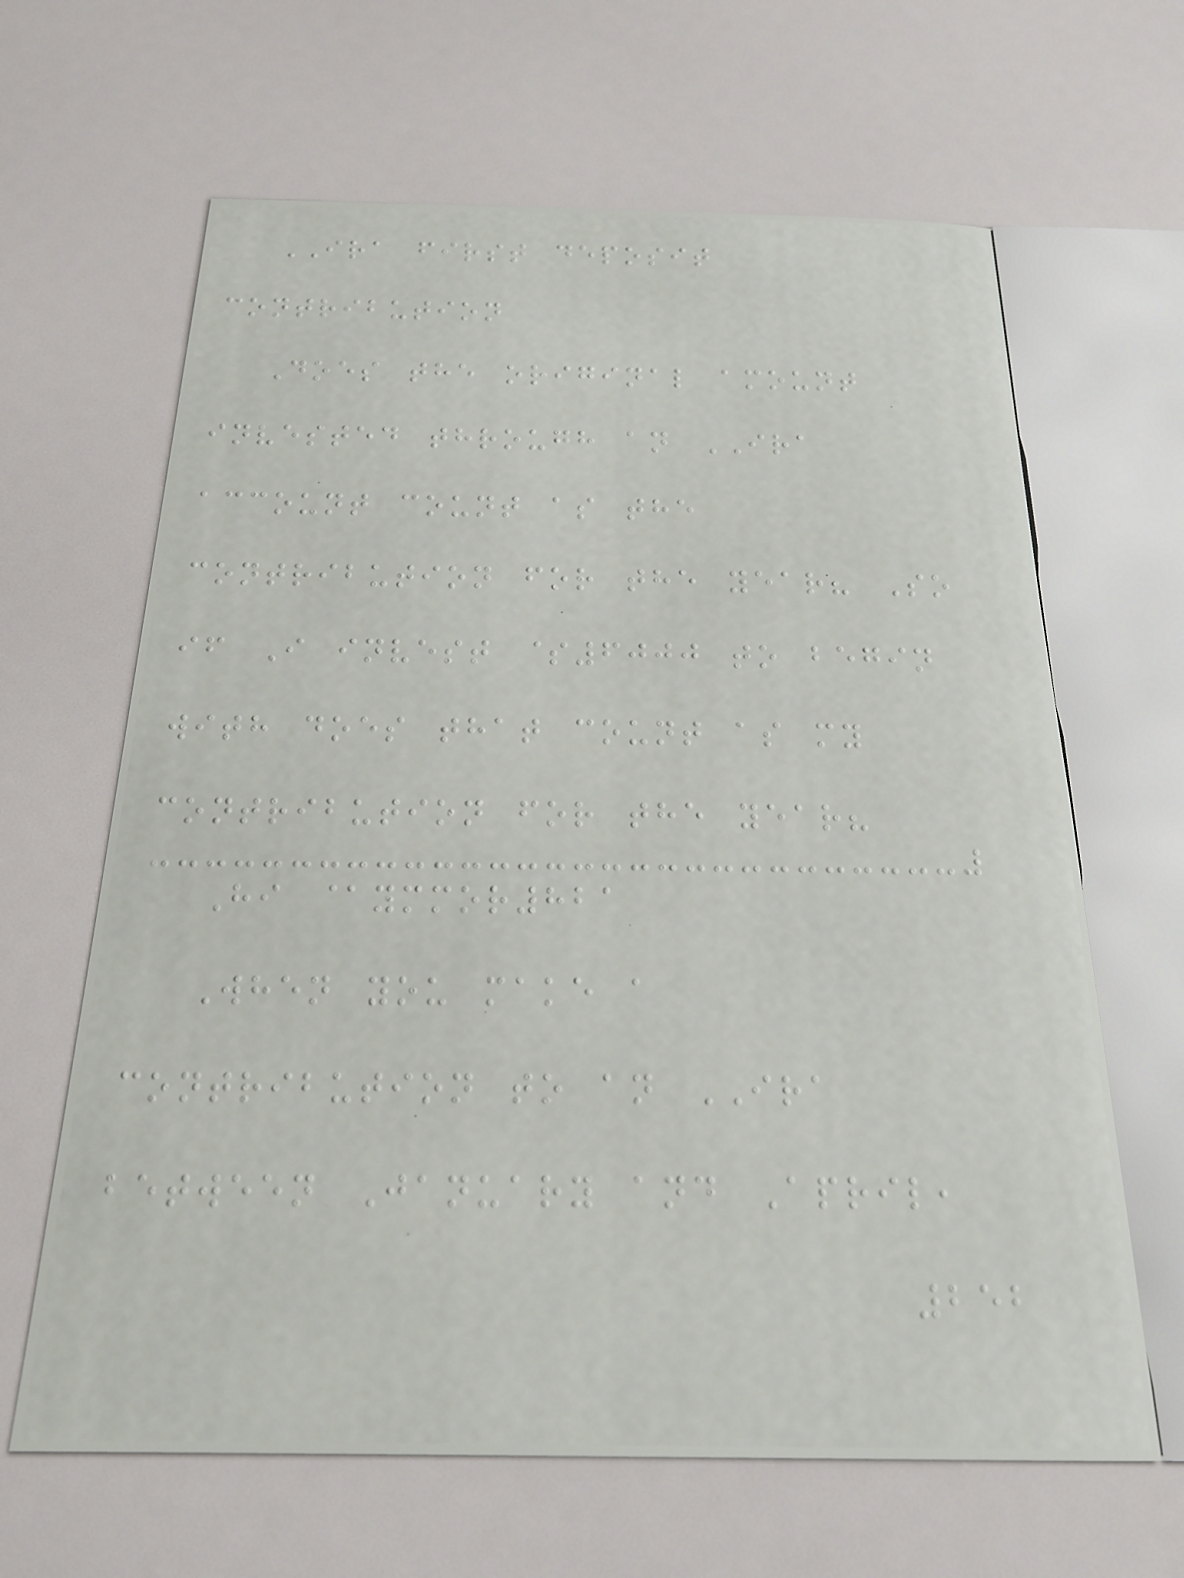IRA first deposit
contribution
Does the original amount
invested through an IRA
account count as the
contribution for the year? So
if I invest $6000 to begin
with does that count as my
contribution for the year?
Hi @ymmor821
When you make a
contribution to an IRA
between January and April,
252
